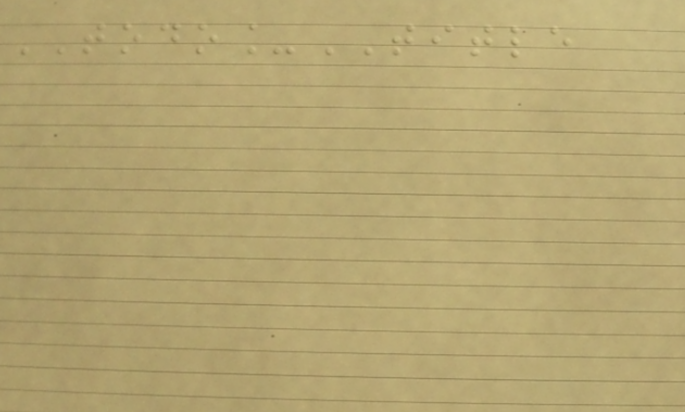TODO_TITLE
